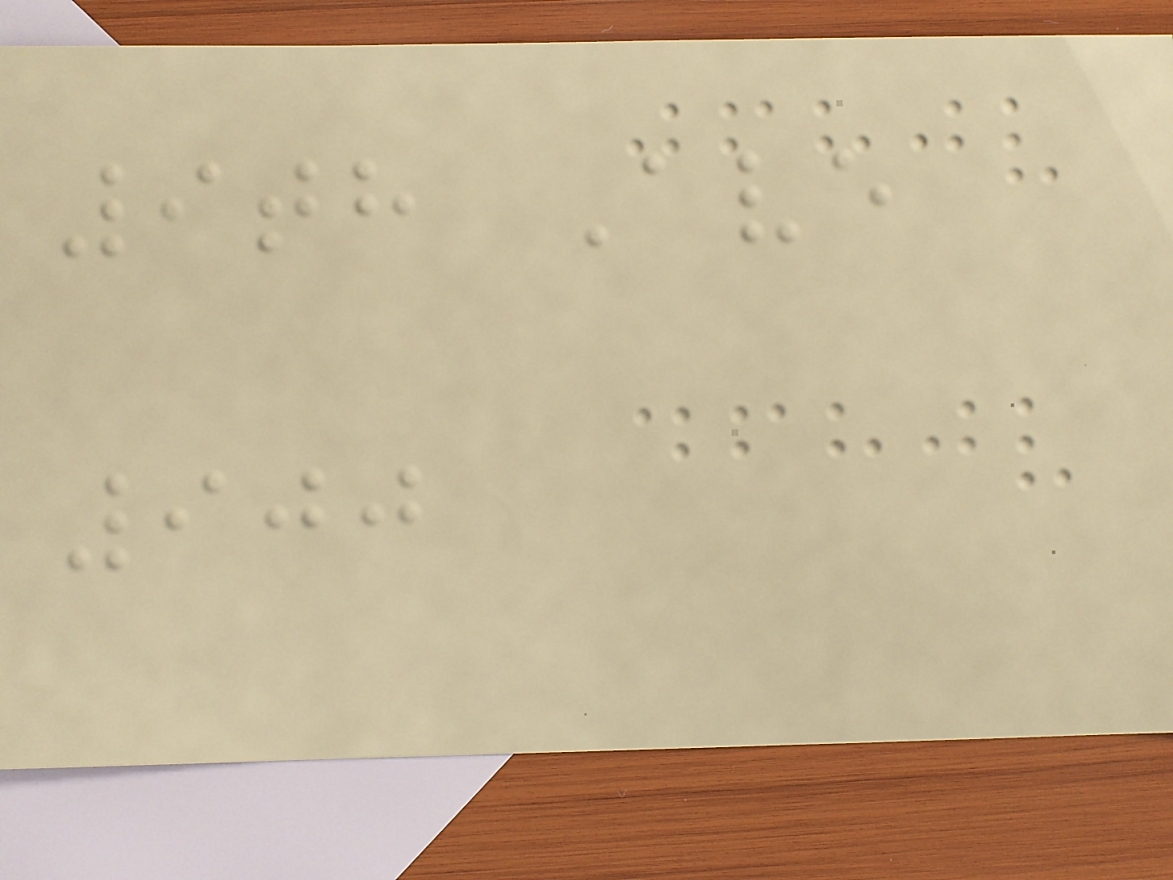9th Ave
900
